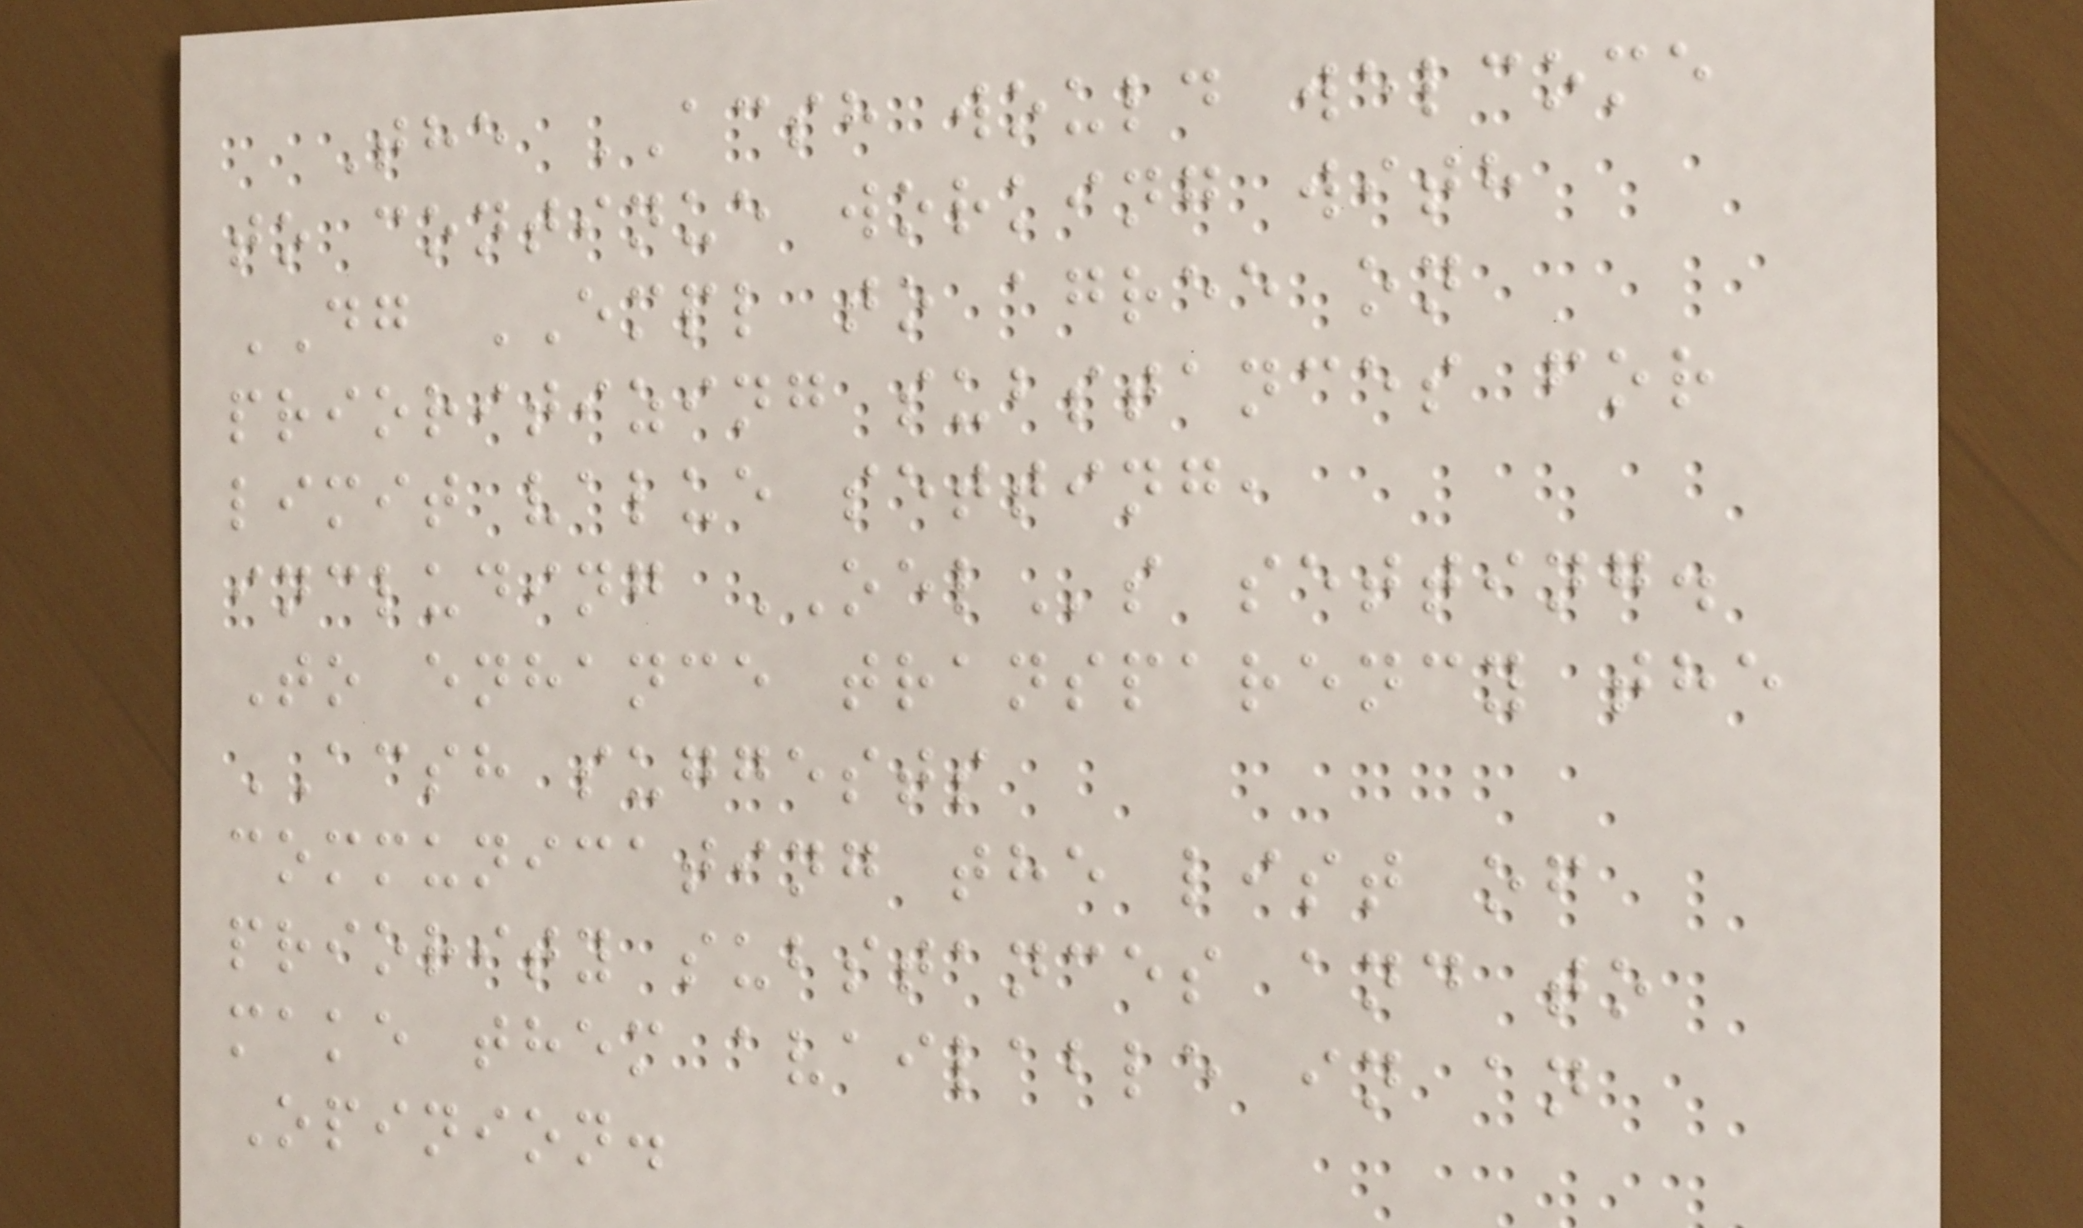The ACSH would welcome
to continue working with
DG EMPL to agree on
prioritizing substances for
limit value setting,
including OELs setting.
To enhance transparency the
ACSH suggests
communicating the list of
priority substances and to
make them available in an
Opinion.
